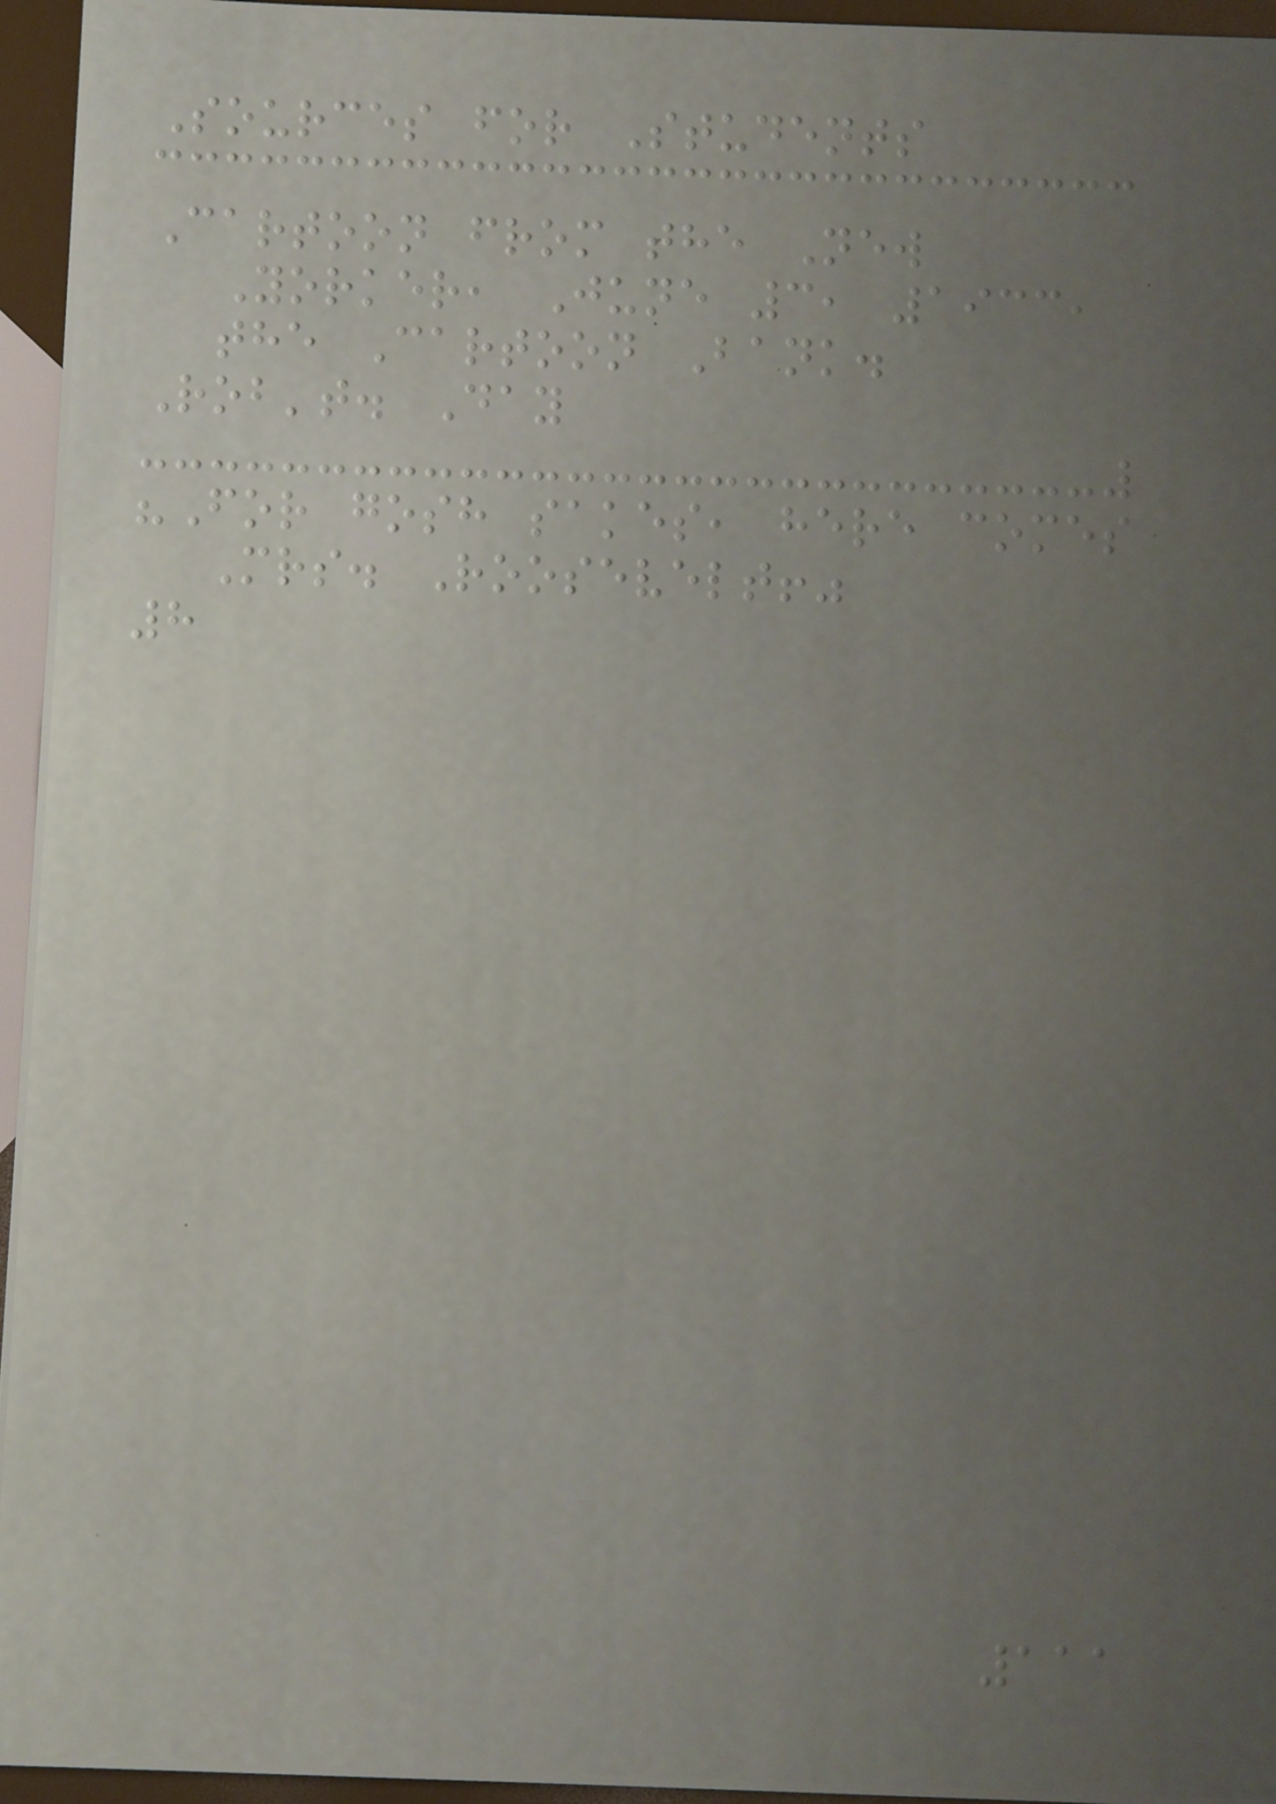Sources for Students
Cartoon from the New
Yorker, June 3, 1933,
the Cartoon Bank.
Rob't. Day
"For gosh sakes, here comes
Mrs. Roosevelt!"
8
111
